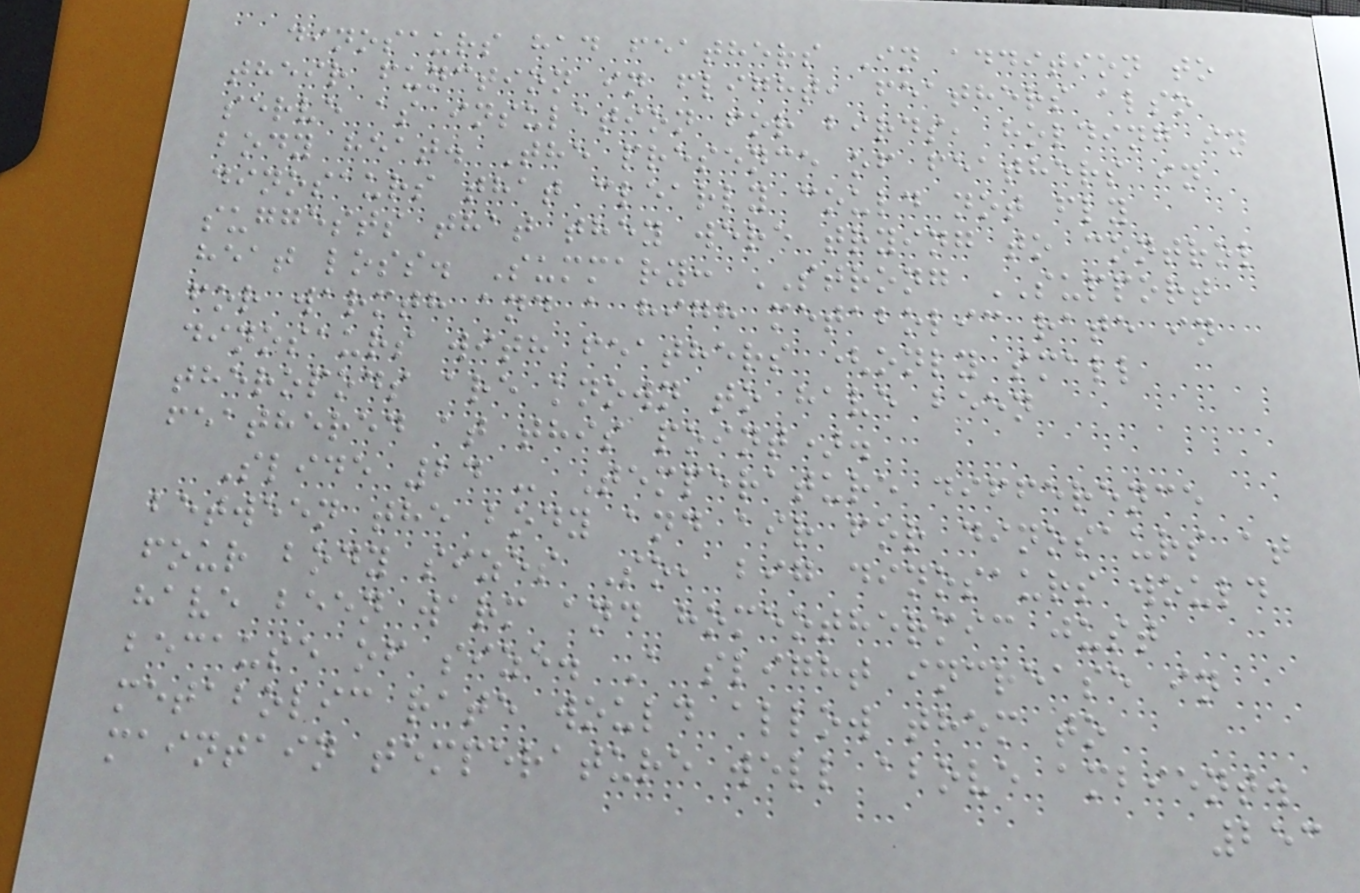dinosaurs had feathers In addition to
their function in flight, feathers also
serve as insulation for birds, holding in
body heat. The presence of feathers in
dinosaurs that clearly could not fly
suggests that they were trying to control
heat loss. Summary: STRONG SUPPORT
for warmth and a high metabolic rate in
dinosaurs with feathers (only small
theropods are known to have been
feathered at this point).
Slide 24 - Temperature difference
between the body and air for dinosaurs at
four body sizes So, big dinosaurs would
have been warm and homeothermic just
because of size. A slight increase in
metabolic rate would allow them to
maintain temperature well above ambient.
253
